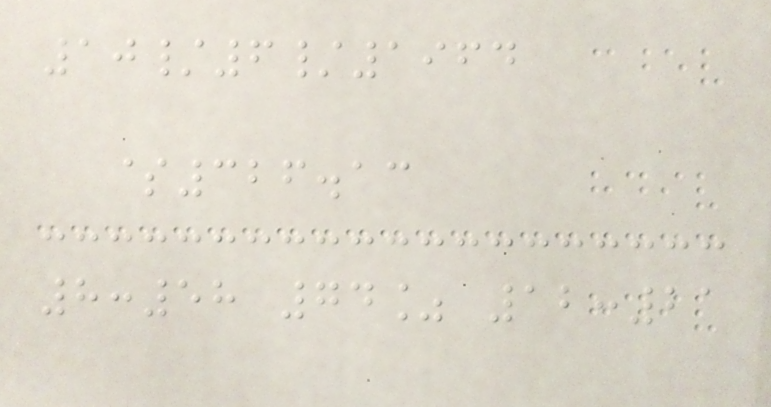10/6/1964
$326.13
8:58 74% 12:21
